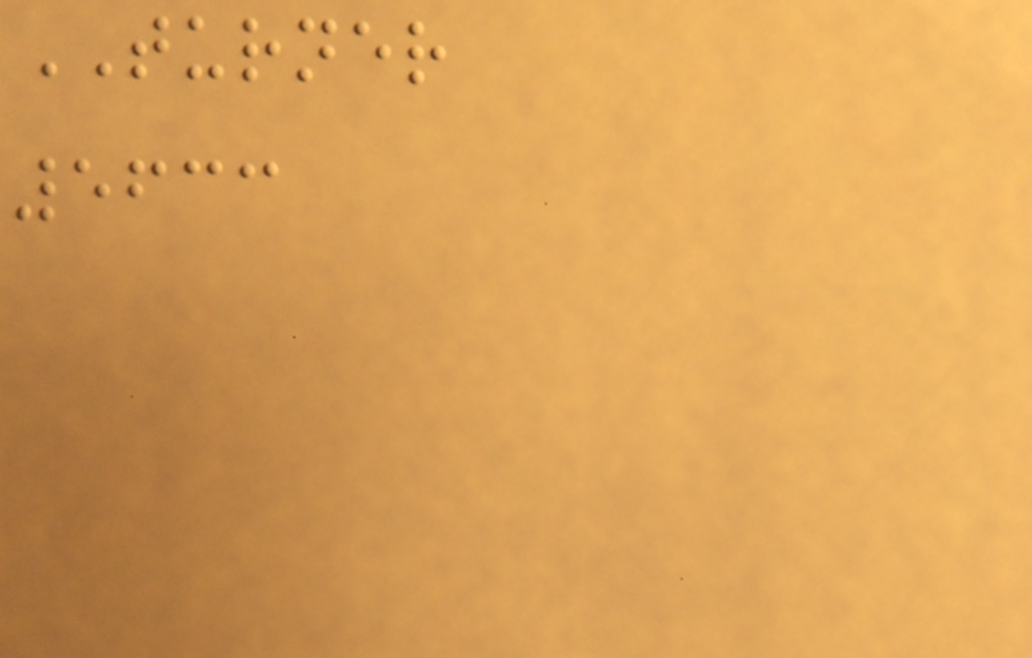TURNER
5633
